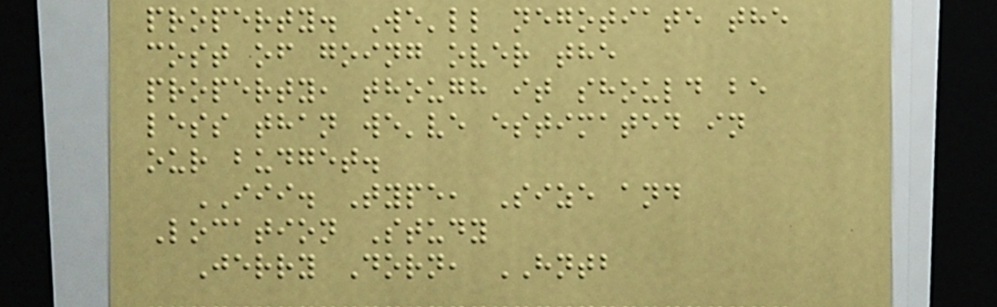property. We'll negotiate the
cost of going over the
property, though it should be
less than we've estimated in
our budget.
III. Type, Size and
Location Study
Jerry Dorn, HNTB
